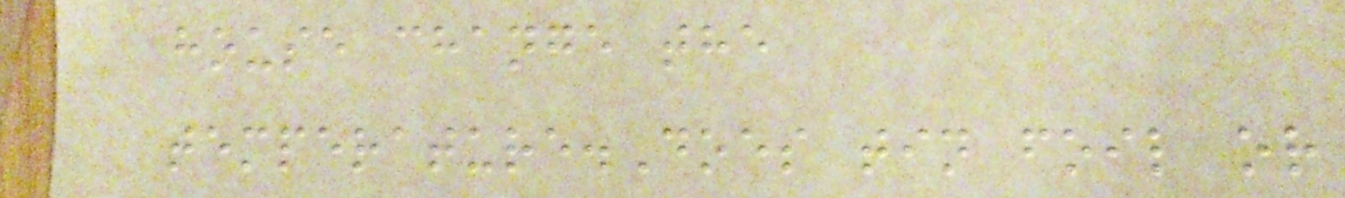house change the
temperature.Does tin foil or
